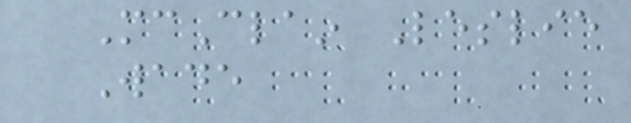McClain Leslie
Wade
